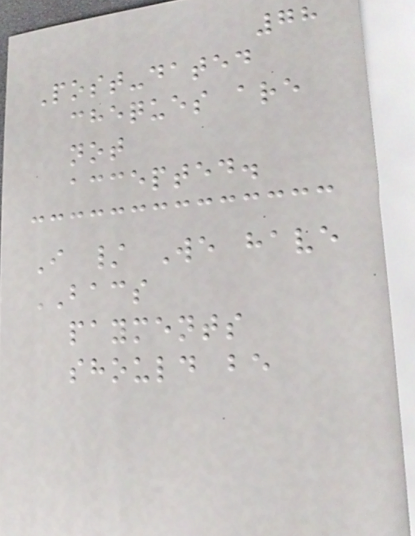78
Post-dated
cheques are
not
accepted.
I / We have
BACS
payments
should be
